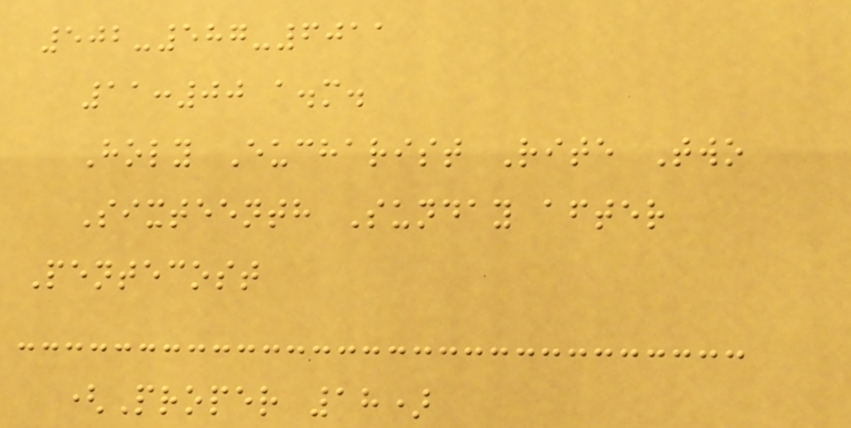502-587-6011
11:00 a.m.
Holy Eucharist Rite Two
Sixteenth Sunday after
Pentecost
(Proper 18)
